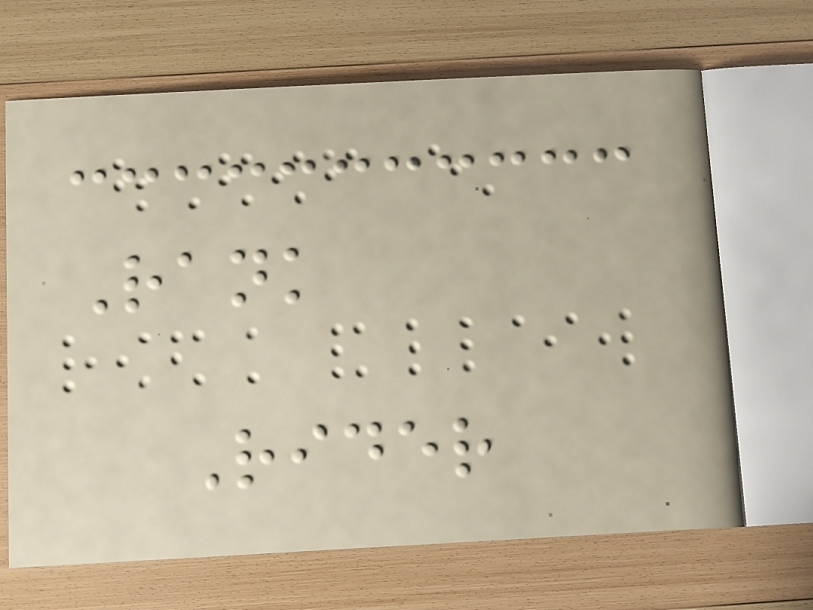Rank
Rider
